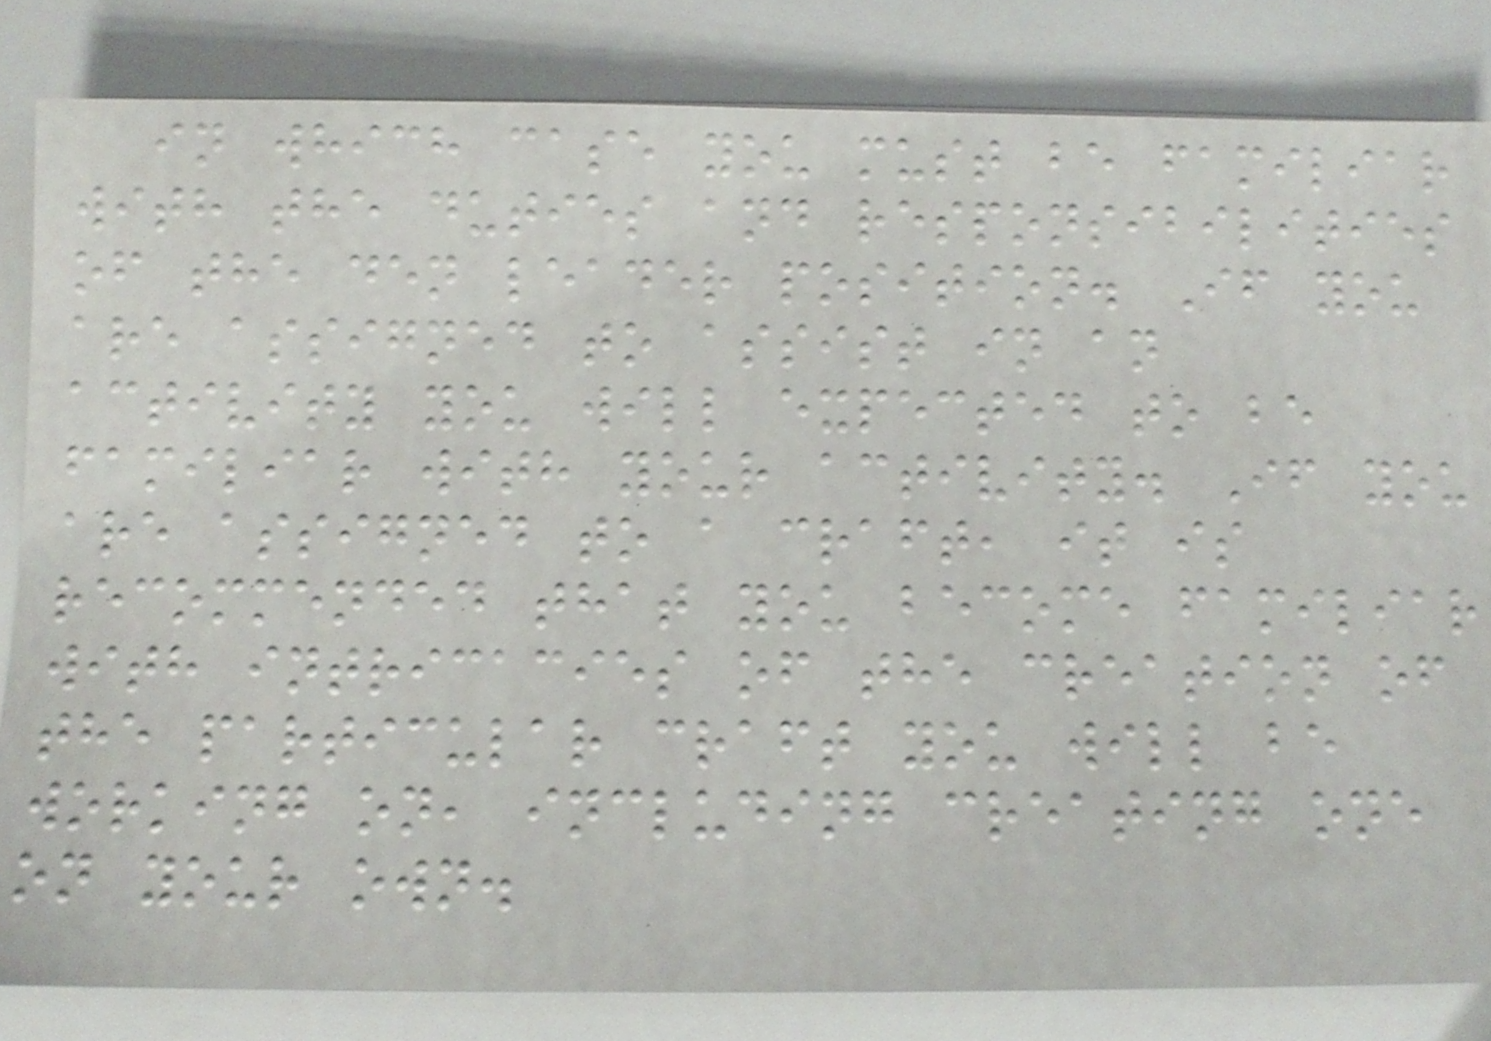in which case you must be familiar
with the duties and responsibilities
of the den leader position. If you
are assigned to assist in an
activity you will expected to be
familiar with your activity. If you
are assigned to a craft, it is
recommended that you become familiar
with intricacies of the creation of
the particular craft you will be
working on, including creating one
on your own.
